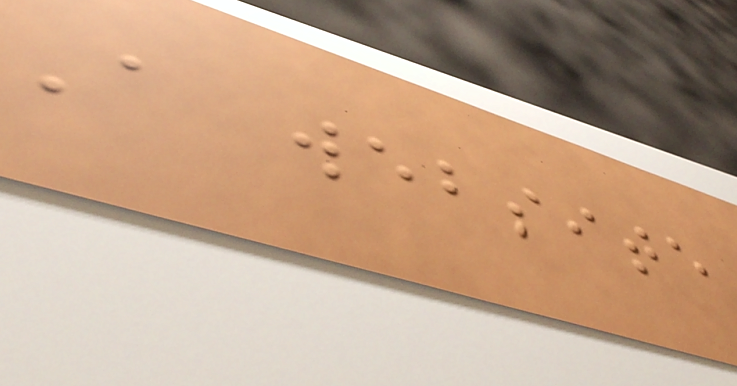A website
